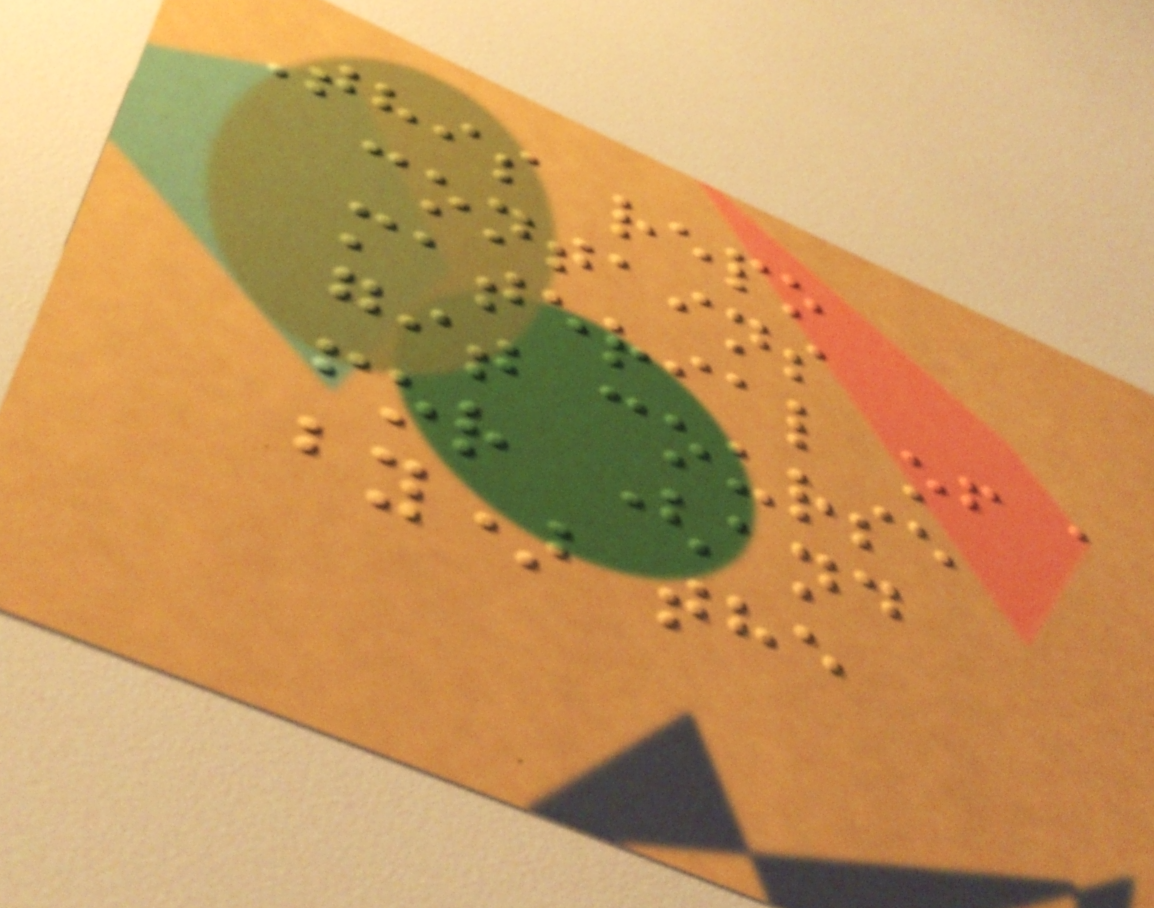This repo
contains
material of a
git course
for (and
by) the
